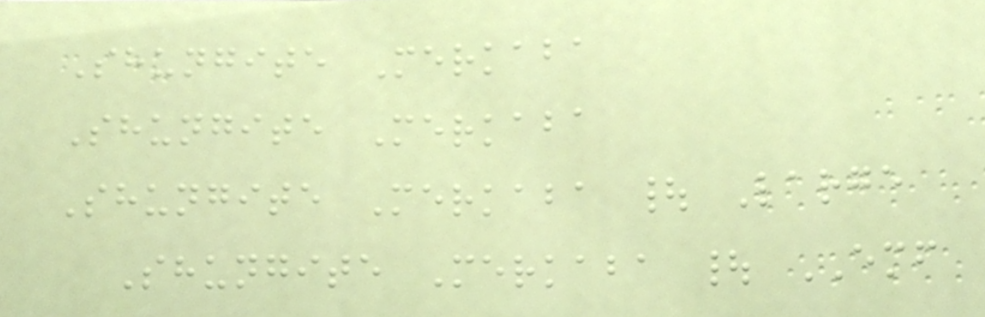Shungite Merkaba
Shungite Merkaba
Shungite Merkaba | Large
Shungite Merkaba | EMF
